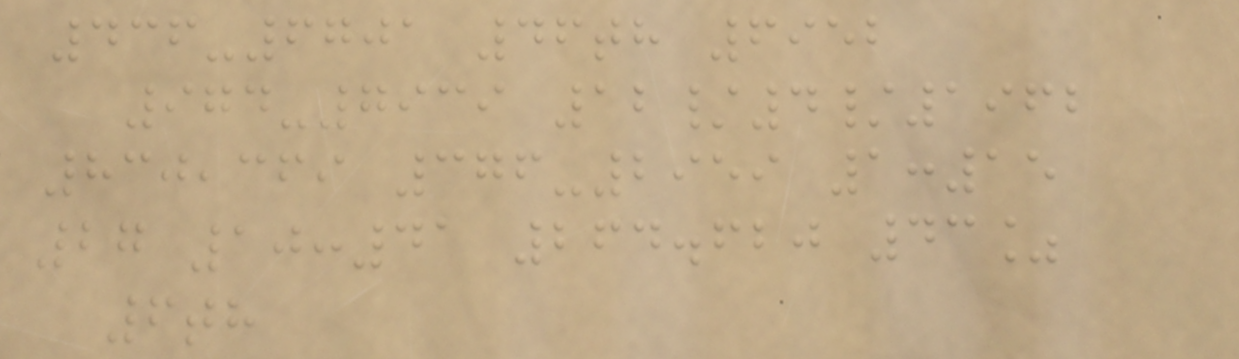436-6701 46th 6952
974-7939 12/4/1962
830,369 376-2959 1:15
27 10:41 264.620 43%
6th
